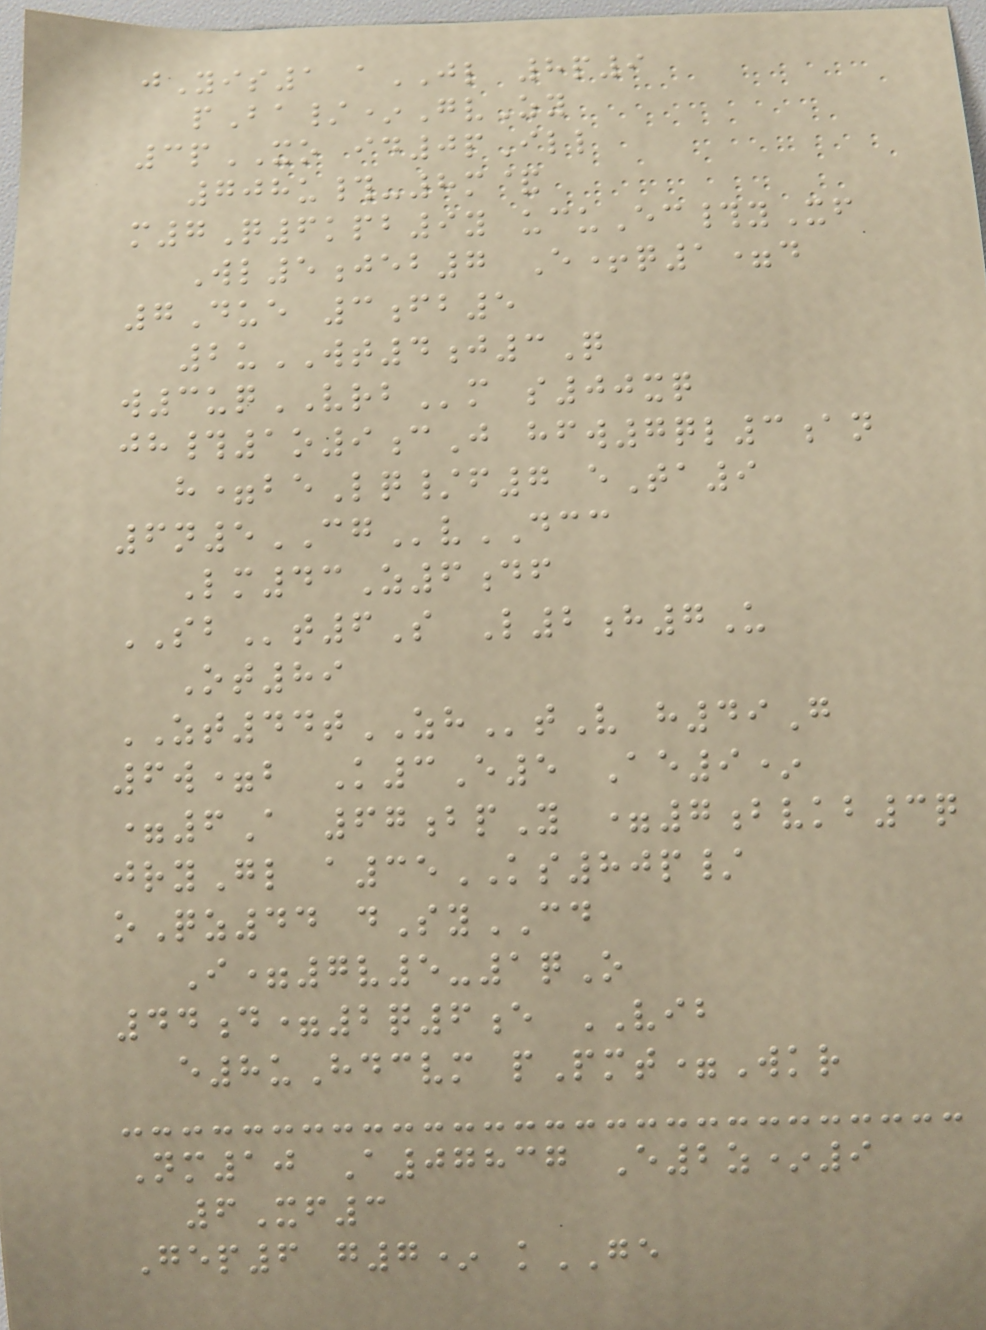jYis1 aJL 8p9
pBa/*GvZy
3pXO id0pIll
708u#-8m&
m7Q6kpb9y ucuEc#yXf
Wl5jeb7 E+q1=d
7Due 3fb5
2uWT4j3Q
w3uqVRBm s00xq
jh#1o9cJ hfw7ql3an
h=beLq/f7 eTa9
6n5CGvDCC
Lm43Z6df
SBt6S L2h7U
Ot89
ZT44tZHtV h49G
6w=b K3E5 Ae9*
=6A 67bpY =7bvkb3q
jryGl a35KS80p/
oQz44 dSyCD
I=7v5-1qO
44d=2q6e VIB
e8uHdcvm pPmt=Wkr
Nm10 A07837 E2z*9
6Xf3
Gep6 g7* kGE
